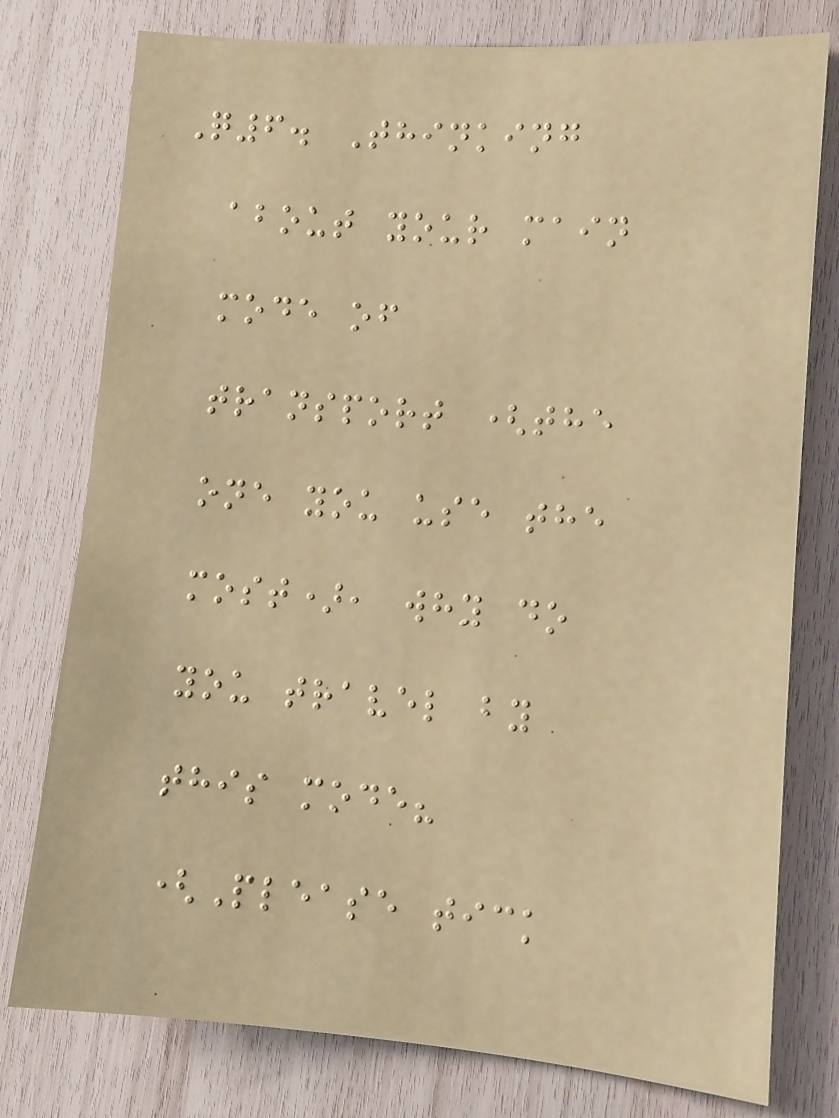Q6. Thinking
about your main
mode of
transport (the
one you use the
most), why do
you travel by
this mode?
(Please tick
